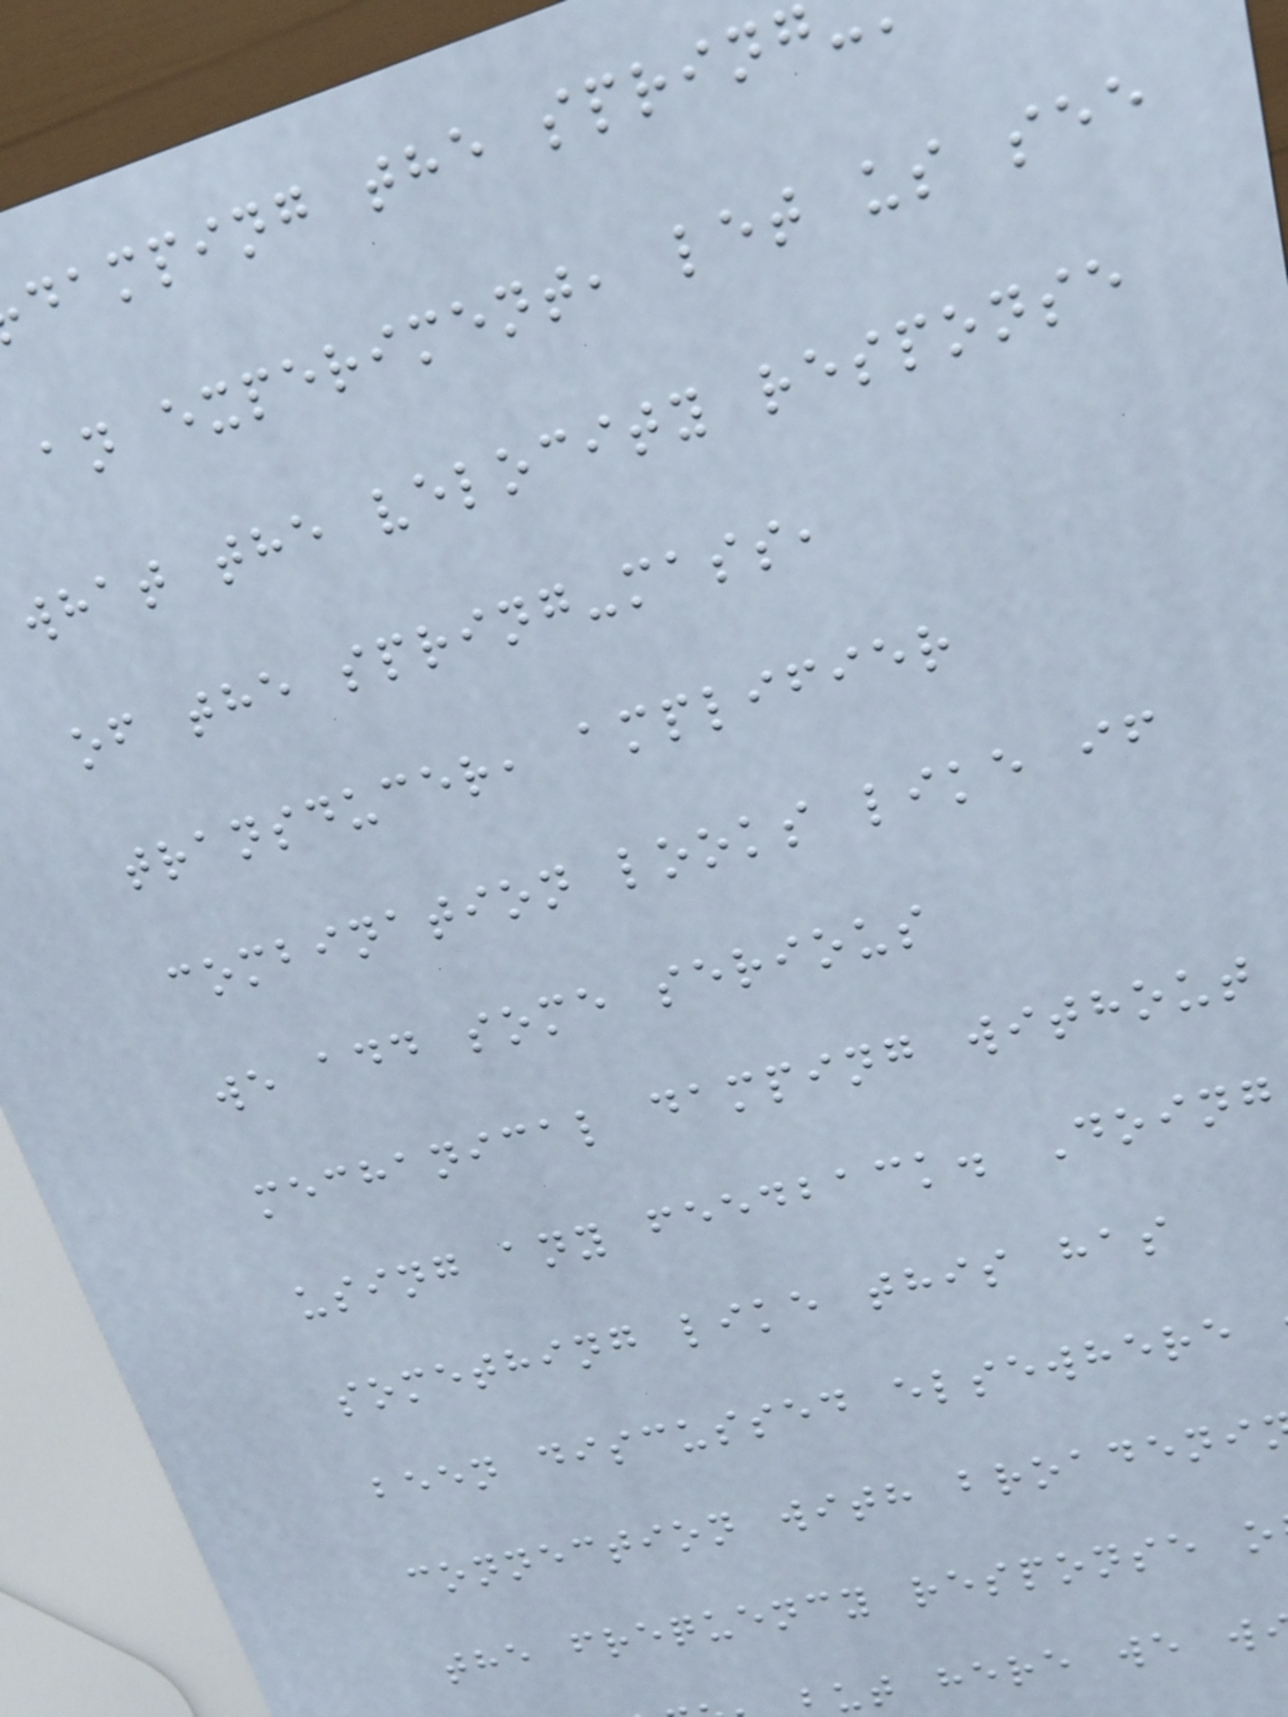damping the spring
an experiment, let us see
what the velocity response
of the spring-mass,
transducer, amplifier
combination looks like if
we add some serious
mechanical damping without
using any feedback. Doing
something like this has
been discussed elsewhere
connection with broadeni
the frequency response o
ut here we w
